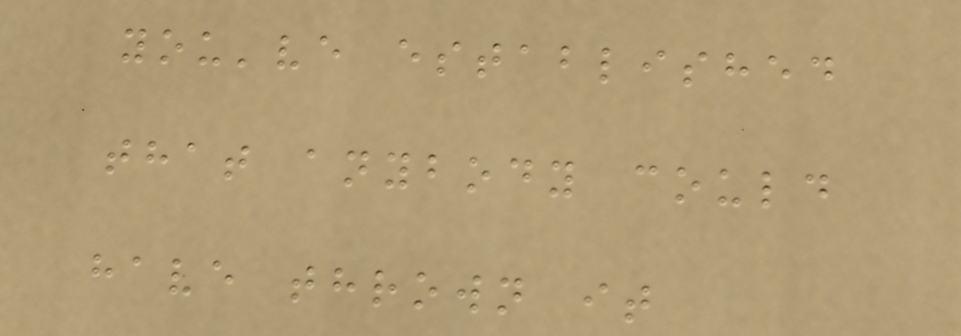you've established
that anybody could
have thrown it
